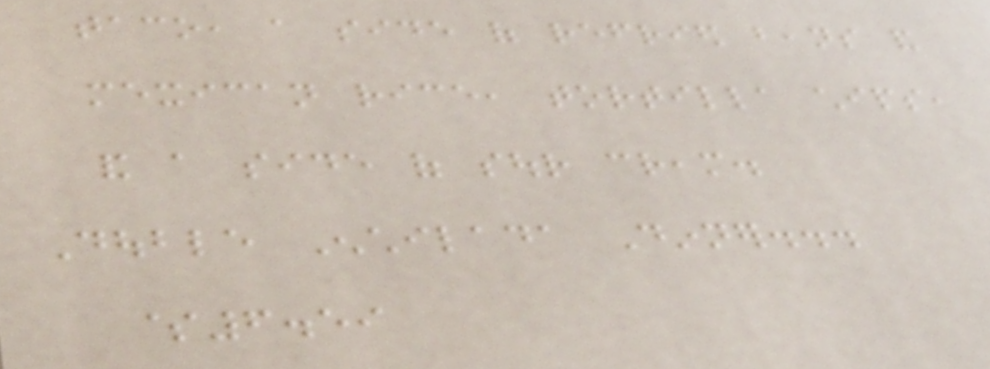taco, a side of refried beans and
mexican rice, tortilla chips,
and a side of sour cream.
Double Enchilada Dinner...
$6.59
